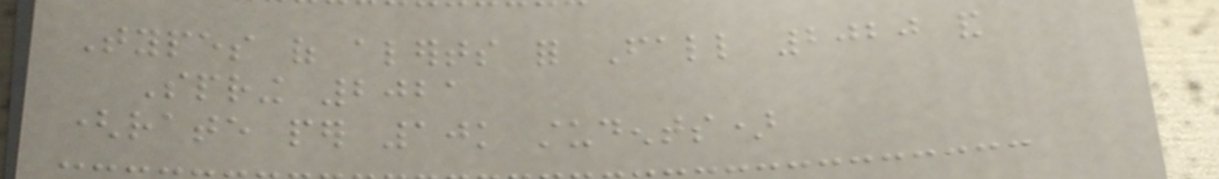Types of alerts for Fall 2020 and
Spring 2021
(rate per 10k students)
